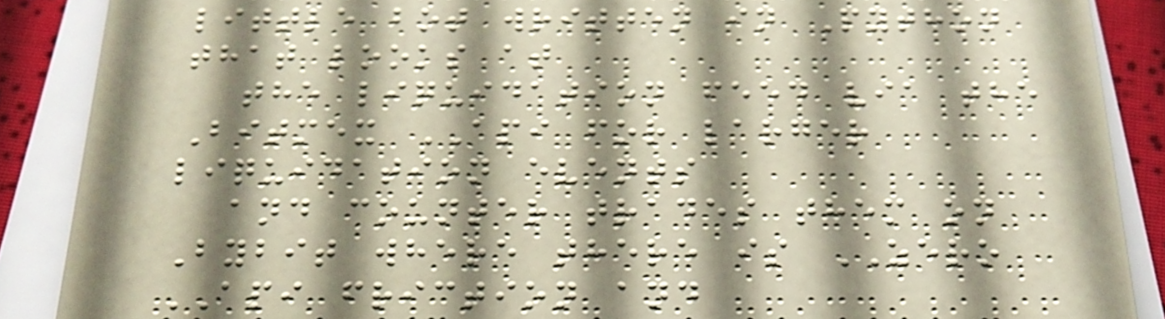little bot written in Python
that looks at
the liquidation feed via the
Bitmex API for larger
liquidation events
and counter trades them on
Bybit where there is ZERO
API friction and
